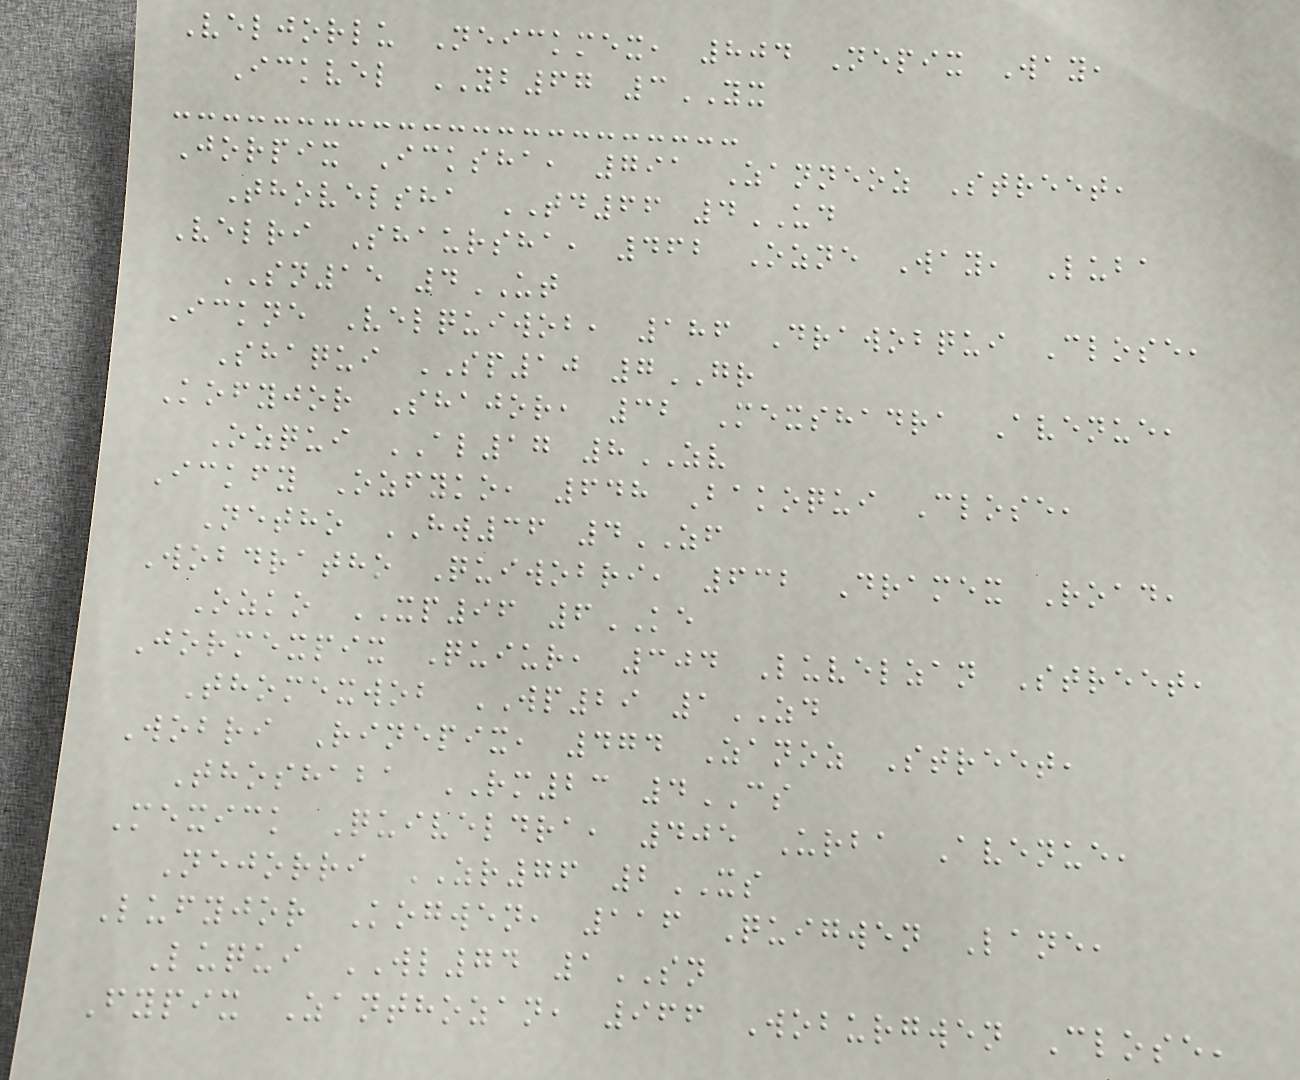Veljorlu Neickmex, 804 Nepix Way,
Ickvel YB67 3YX
Jorpix Icksha, 791 Zanneoz Street,
Thovelsha TD66 4UD
Velri Shaursha, 462 Ozne Way, Luba
SN15 4UT
Ickne Velquiwob, 186 Drawobqui Close,
Shaqui SP10 7GR
Kofyjor Shajor, 32 Mexshadra Avenue,
Ozqui AL17 8ZV
Ickfy Ozfyko, 648 Bakoqui Close,
Netho HW36 4ZF
Wobdratho Quiwobri, 632 Dramex Road,
Ozko XP96 6KE
Jormexpix Quiur, 304 Luvelzan Street,
Thomexwob WP29 1ZD
Wobri Rinepix, 474 Zanoz Street,
Thoshaba RM23 4CS
Mexick Quiveldra, 405 Urba Avenue,
Nejorri ZR76 2XS
Lufyjor Kogwen, 116 Quigwen Lane,
Luqui WL74 1SN
Fypix Zanthozan, 966 Woburgwen Close,
